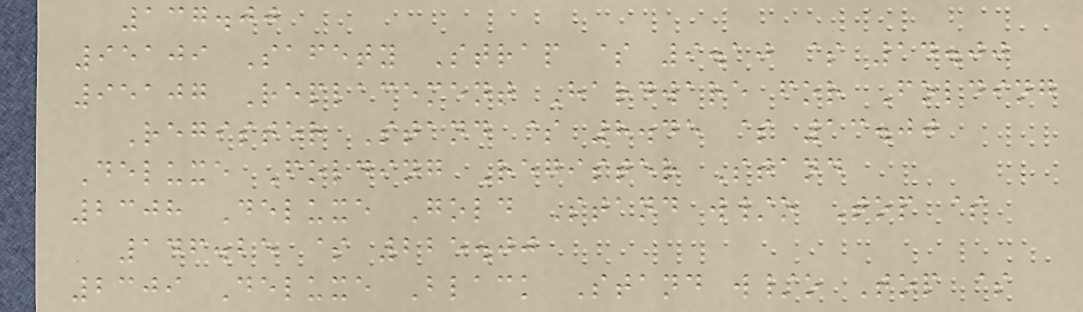137.00
95109 Safety Strap $ 9.10 $ 14.00
95107 Replacement Hardware for Folding
Register Stand $ 8.45 $ 13.00
Deluxe Folding Register Stand
2308 Deluxe Gold Stand w/o Top $
146.25 $ 225.00
2309 Deluxe Black Stand w/o Top $
